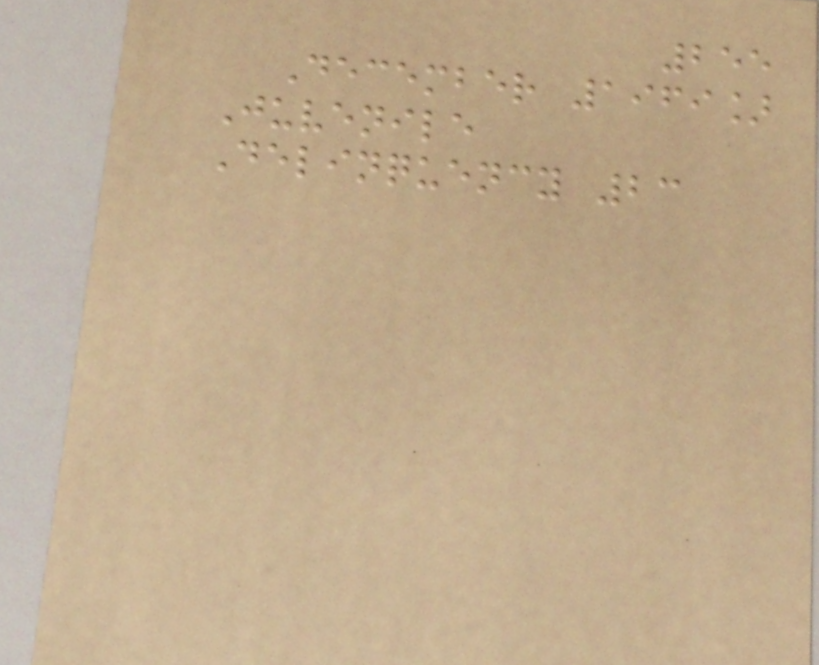255
December 1969]
Juvenile
Delinquency 23
